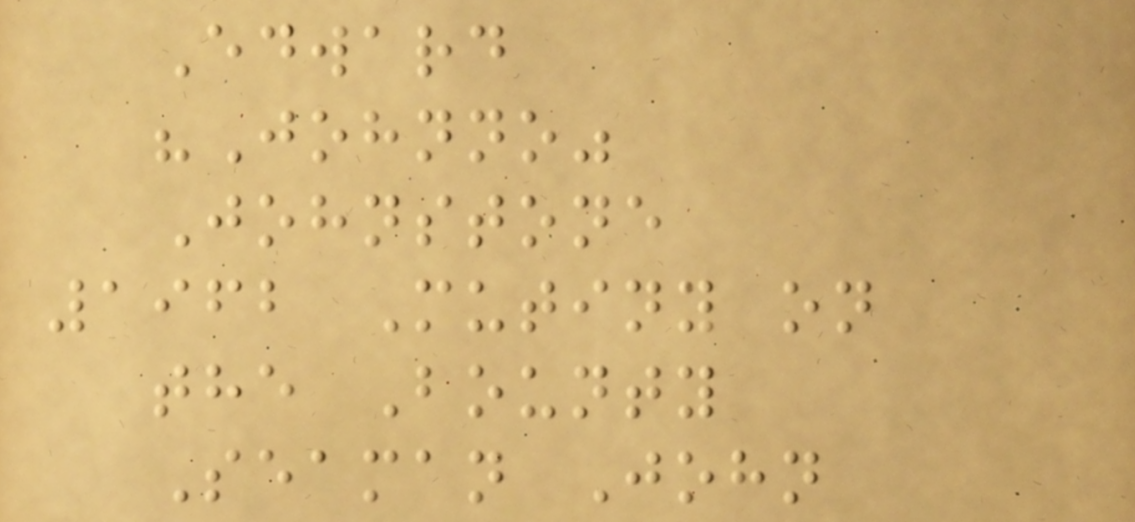Edward
"Johnno"
Johnstone
1962 Mutiny on
the Bounty
Seaman John
